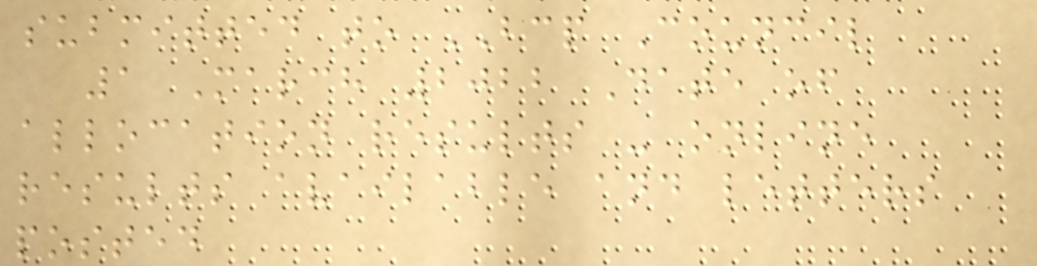submitted to BCP Council
1 March 2022 Date of
allocation results - online
results available and letters
posted
